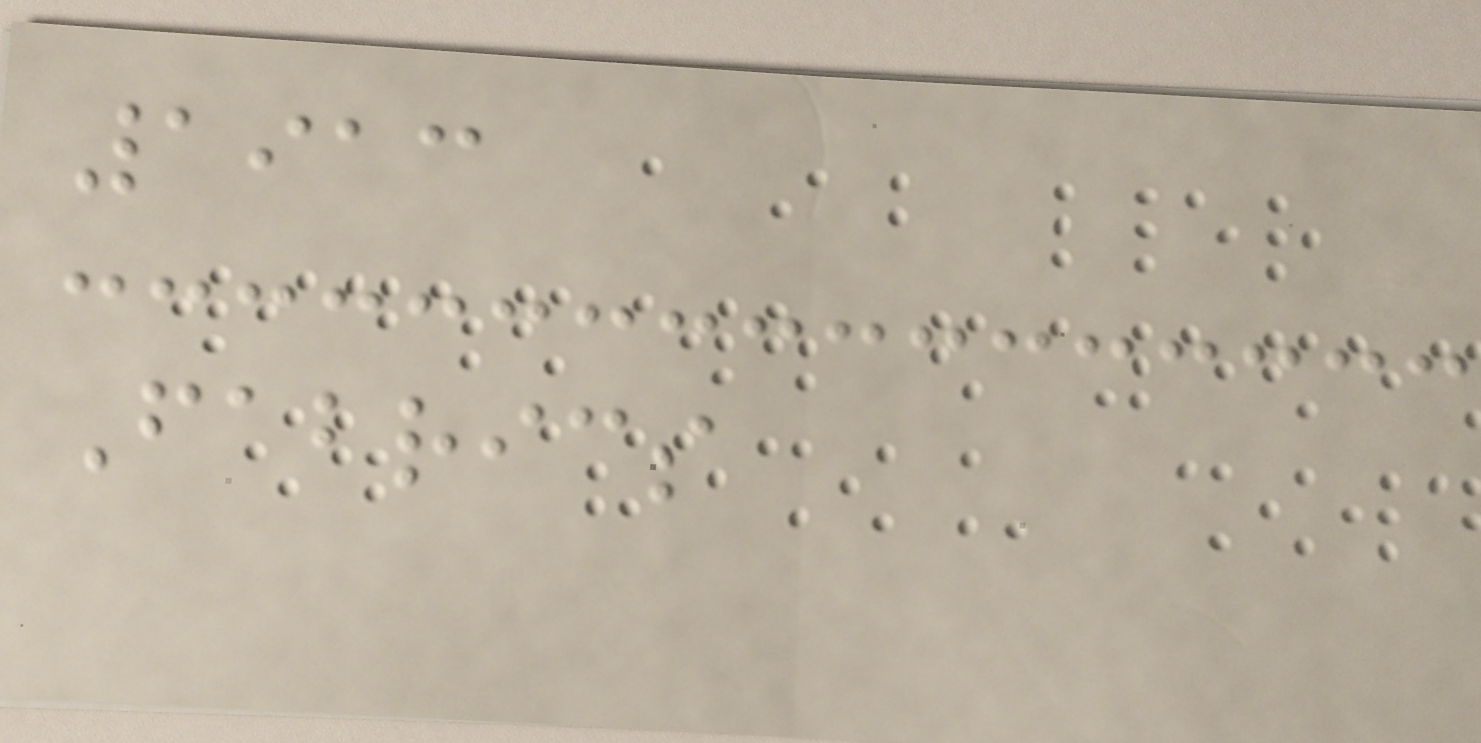1913
Fabrics
